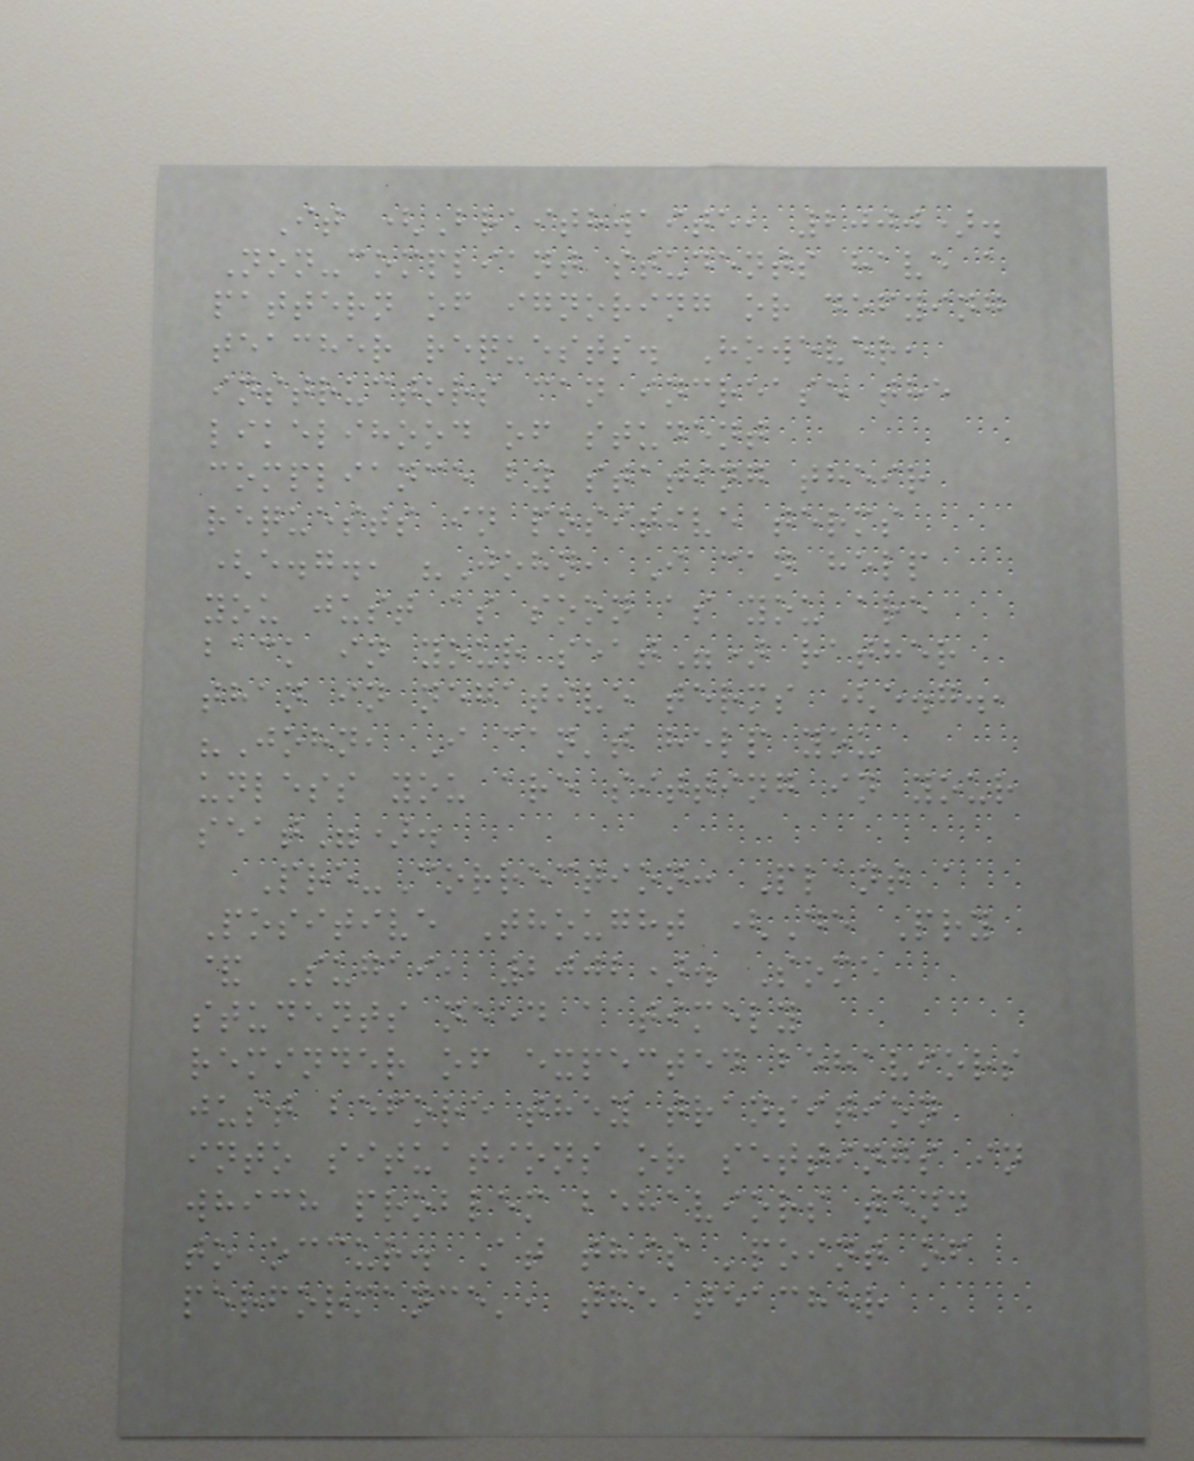It (Braithwaite, 2000).
Non-compliant students have a
pattern of ignoring or defying
teacher requests. However,
instructors can increase the
likelihood of student
compliance by stating their
requests in positive terms
(e.g., "John, I can help
you just as soon as you are
back in your seat") rather
than in negative terms (e.g.,
"John, I can't help you
unless you are sitting in your
seat").
Pre-Correction: Plant a
Positive Thought (De Pry
& Sugai, 2002). Some
students need a timely
reminder of expected behaviors
just before they transition
into situations or settings in
which problem behaviors tend
to occur. At this 'point of
performance', the teacher
